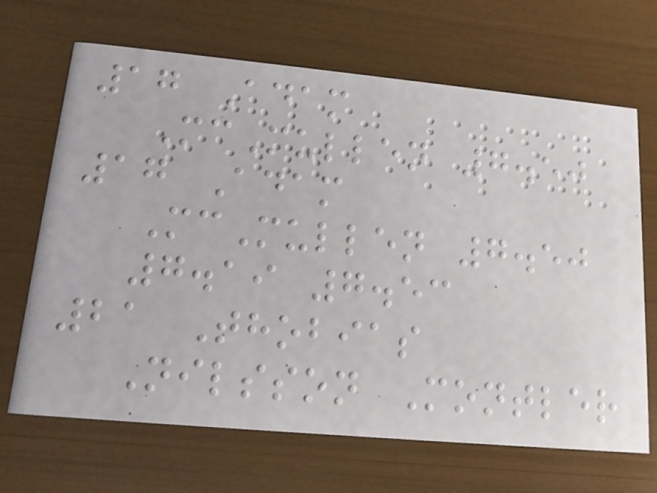17 Adam
McMullen 7.50
17 Adam
McMullen 7.50
7.19 7.53
21 Thobias
Nilsson Montler
